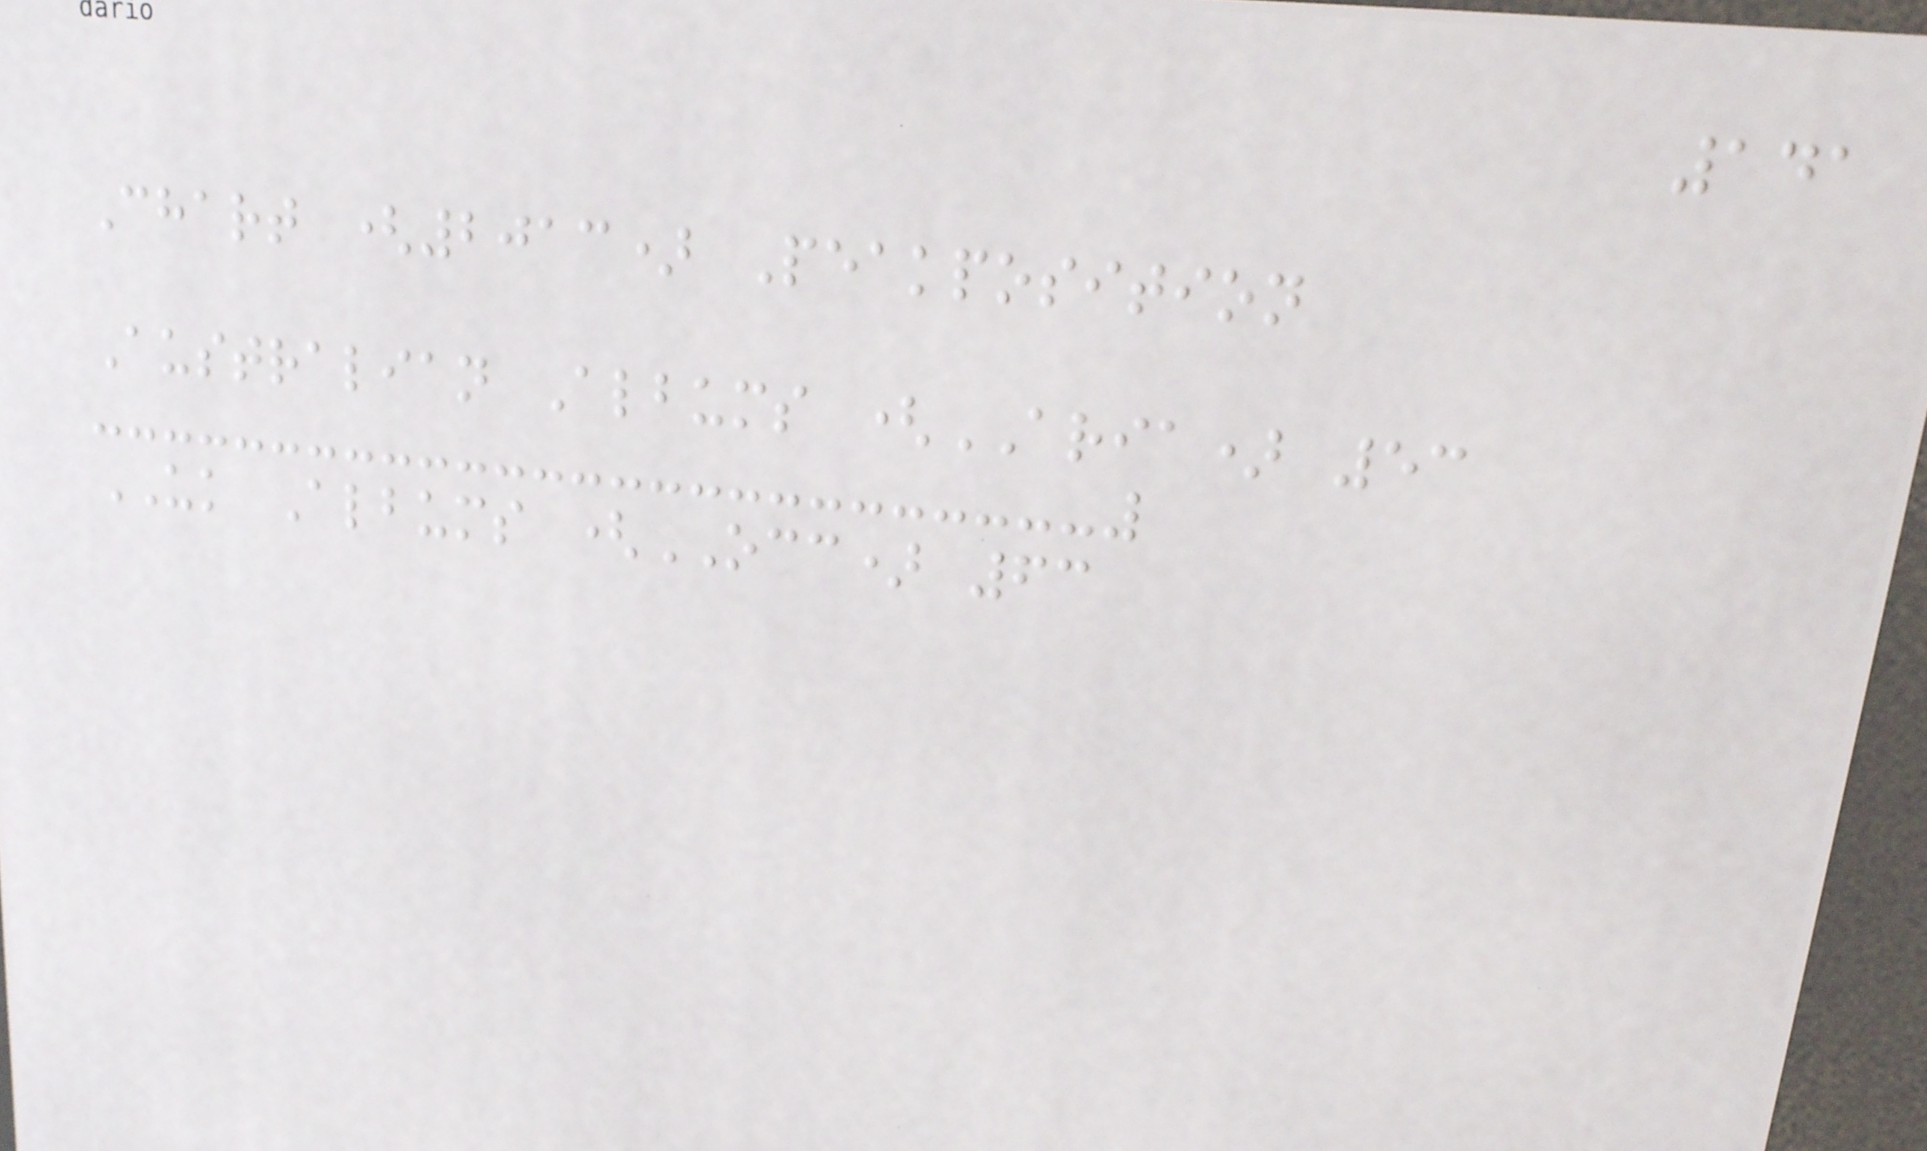141
Chart (2013) Peakposition
Australian Albums (ARIA) 53
UK Albums (OCC) 63
